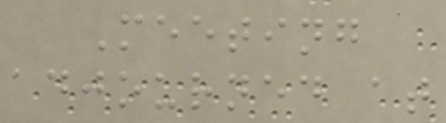Meeting
adjourned at
